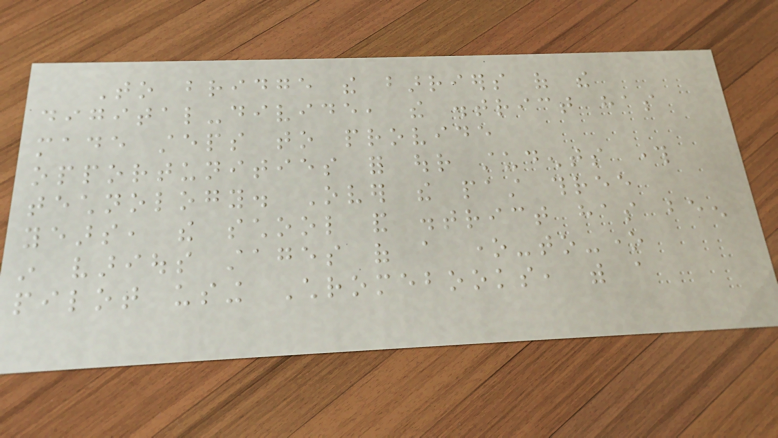To bridge the barriers of the
digital-divide, the district has
made steps to provide
opportunities for our students through
technology. Over the past three
years, the school and district has been
in various stages of a one-to-one
pilot using Chromebooks, with a
